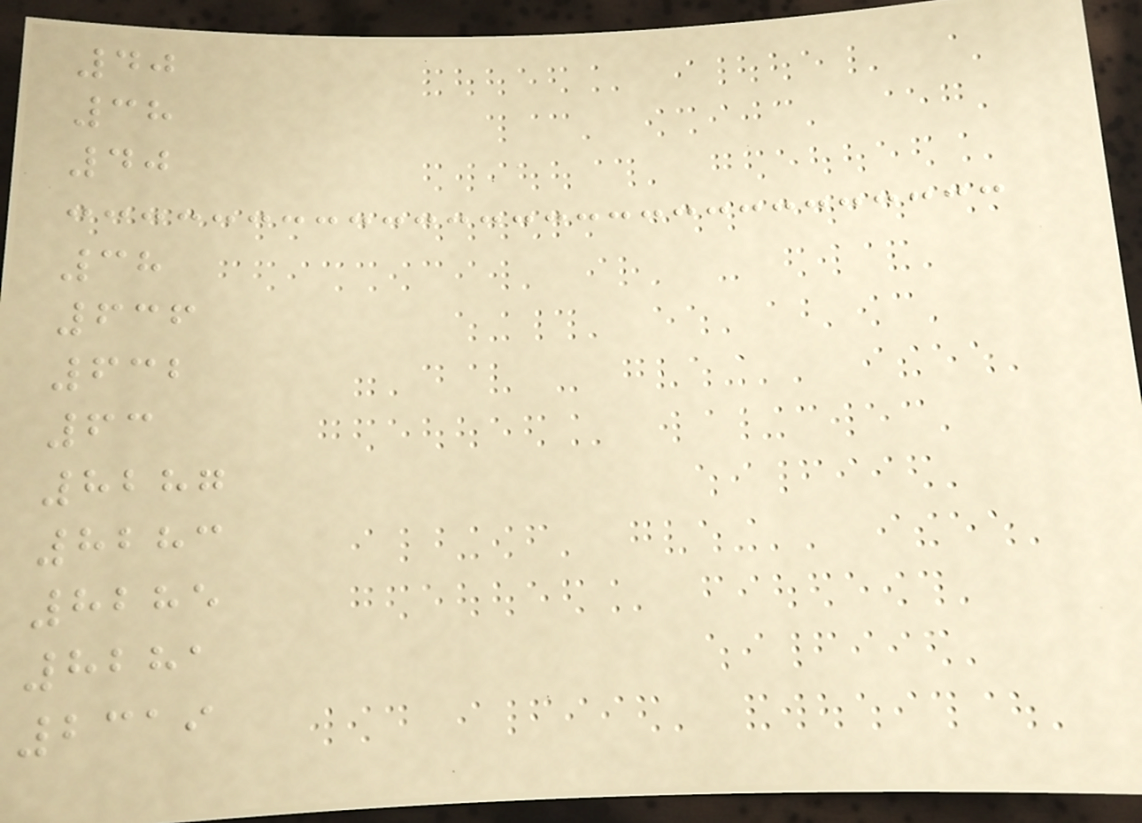40
38
40
38
636
632
63
8287
8283
8285
8281
2319
